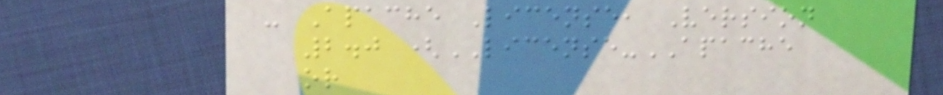- Apache License, Version
2.0 (LICENSE-APACHE
or
